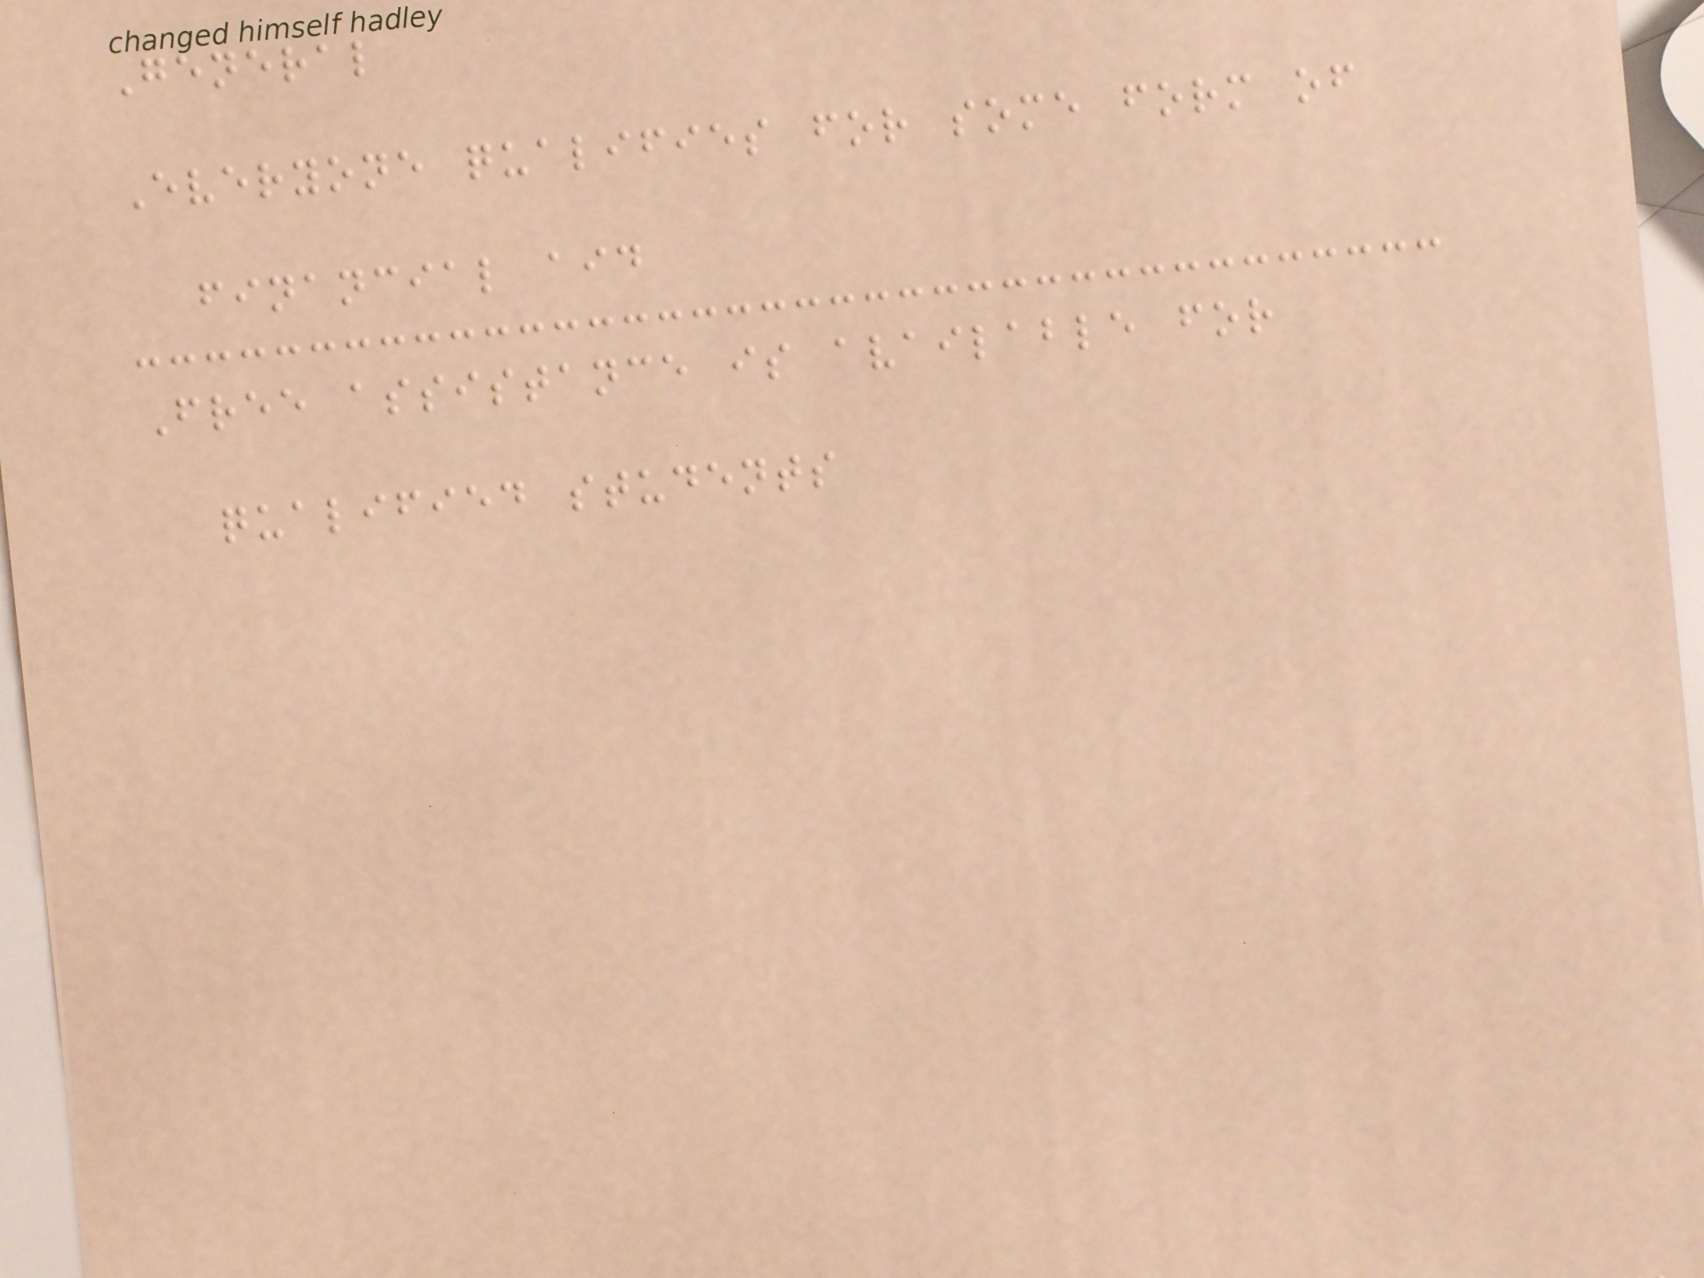General
Everyone qualifies for some form of
financial aid
Free assistance is available for
qualified students
